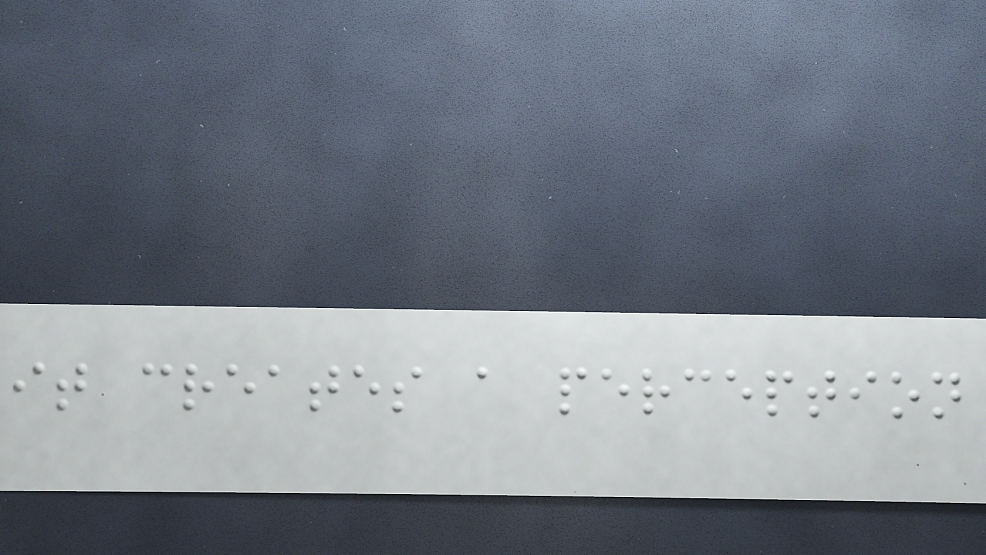it creates a perception
